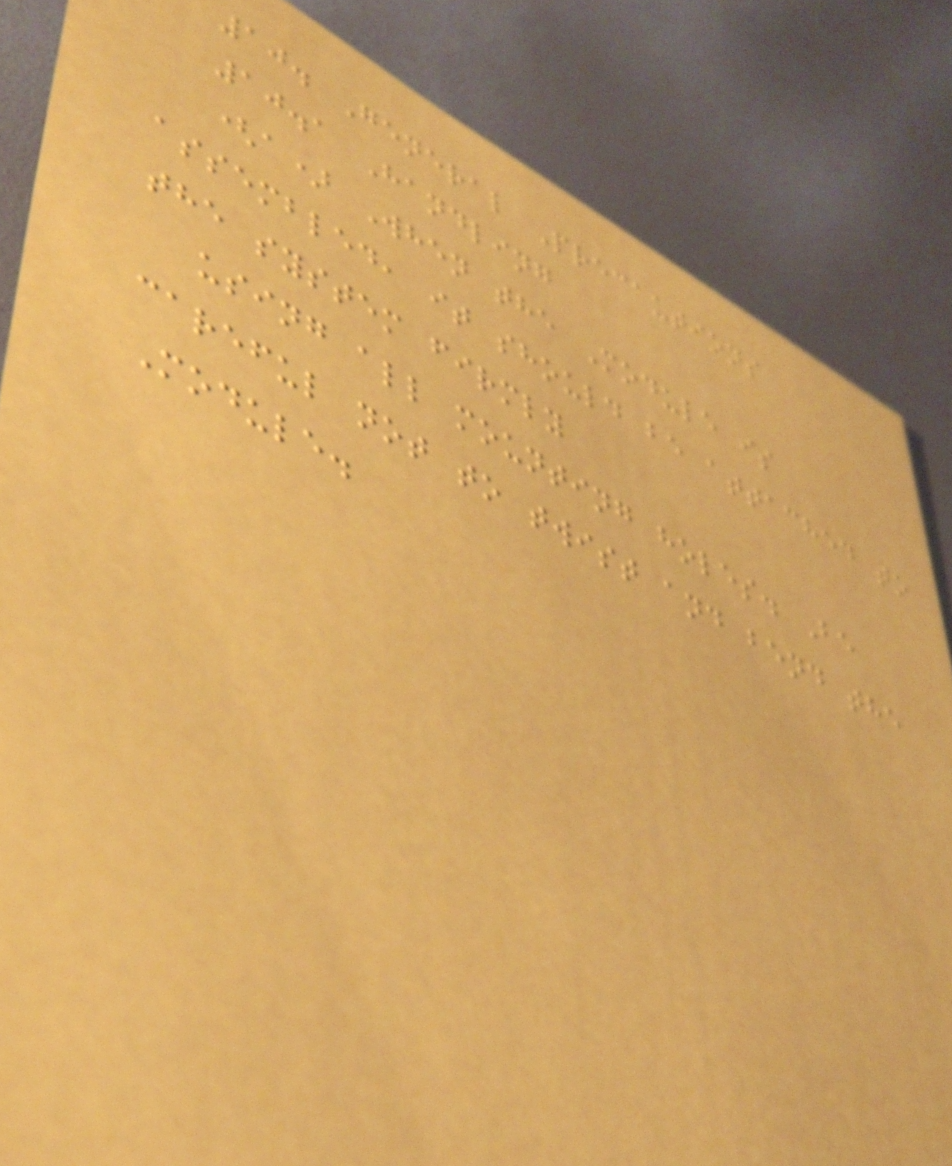10. General Precautions
10.1 Handling
(a) When the Module is
assembled, it should be attached to
the system firmly
using all mounting holes. Be
careful not to twist and bend the
Module.
